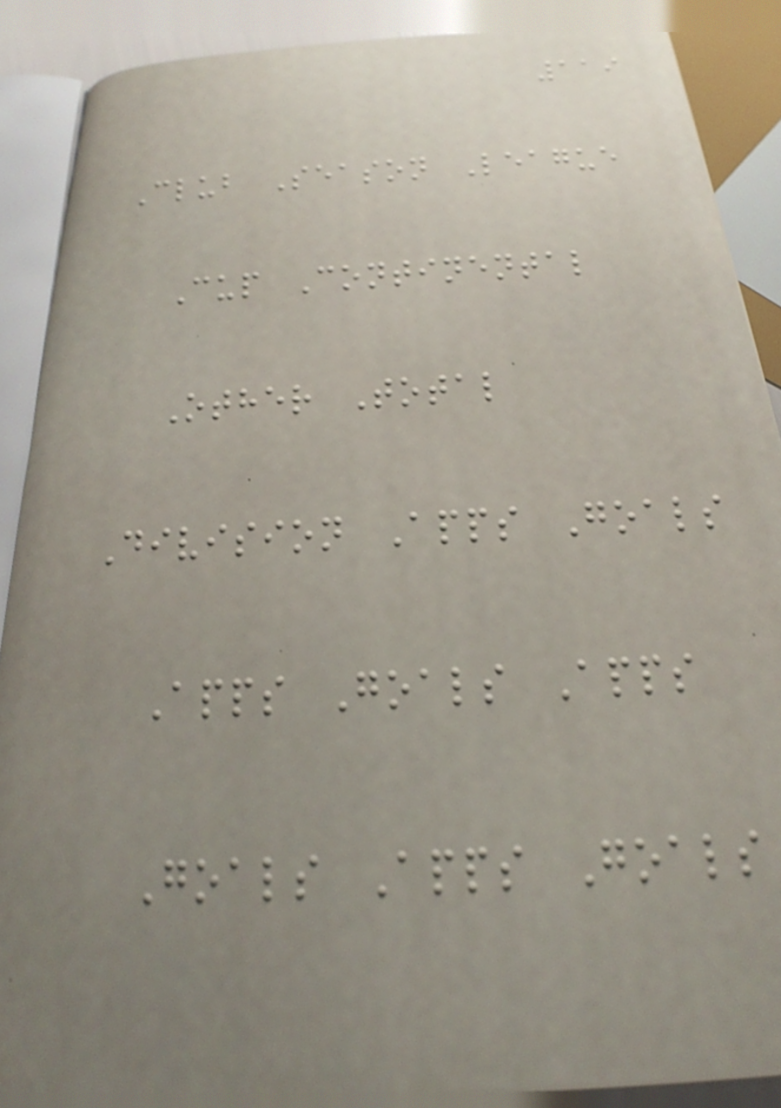119
Club Season League
Cup Continental
Other Total
Division Apps Goals
Apps Goals Apps
Goals Apps Goals
